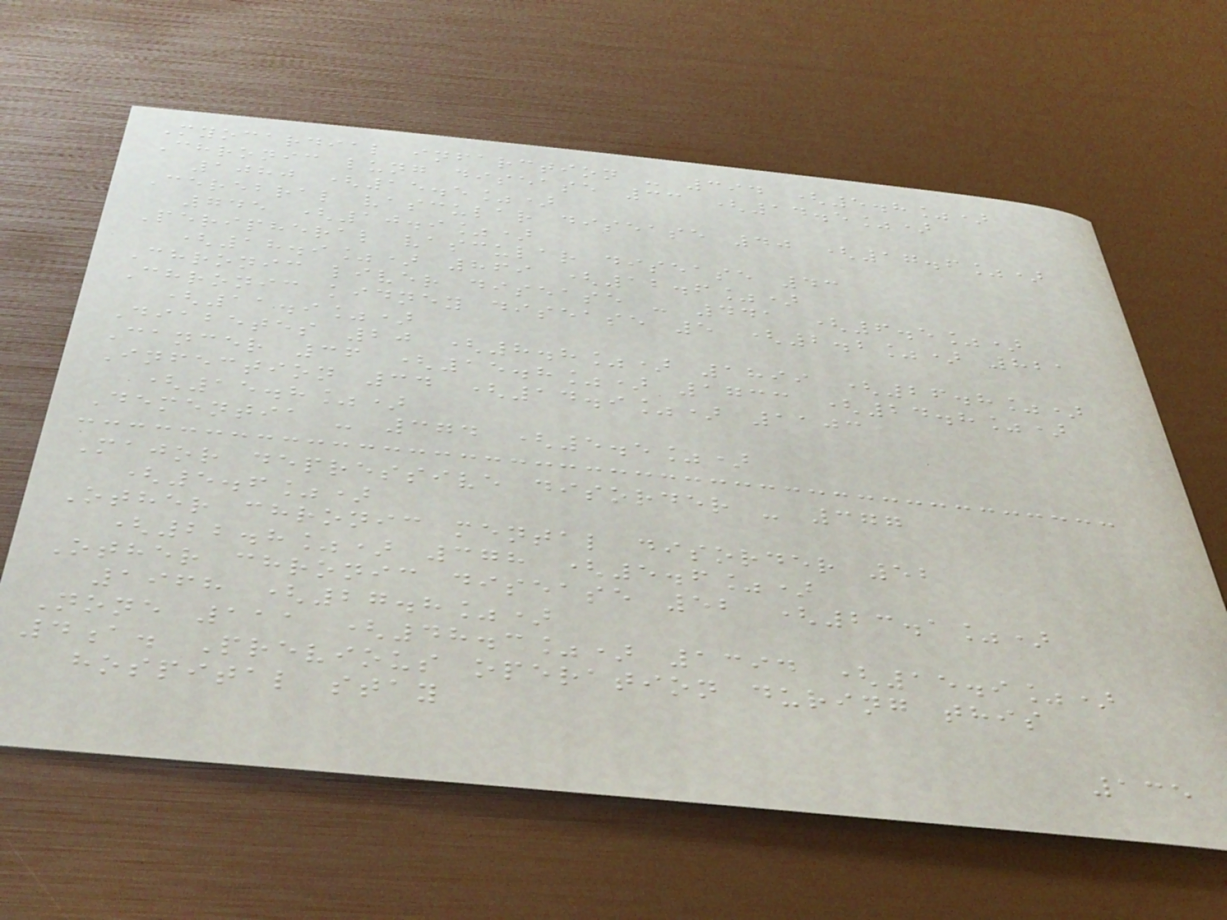Myocardial infarction - 394 (5.8%)
Chronic lung disease 33 (14.5%)
1080 (15.5%)
Cerebral vascular disease 40 (17.6%)
745 (10.9%)
Peripheral vascular disease 43
(18.9%) 869 (12.6%)
Chronic liver disease - 441 (6.5%)
Chronic kidney disease 5 (2.2%) 821
(11.9%)
Diabetes 20 (8.8%) 1899 (26.8%)
Cancer 36 (15.8%) 1733 (24.8%)
Infection 34 (14.9%) 1103
(15.8%)
Dementia - 374 (5.5%)
Major depressive disorder - 377
(5.6%)
Other chronic mental disorder 52
(22.8%) 378 (5.6%)
Other chronic disease 52 (23.1%)
1968 (27.8%)
None 111 (48.3%) 1394 (15.9%)
4a. Previous operation during this
hospital stay
135
